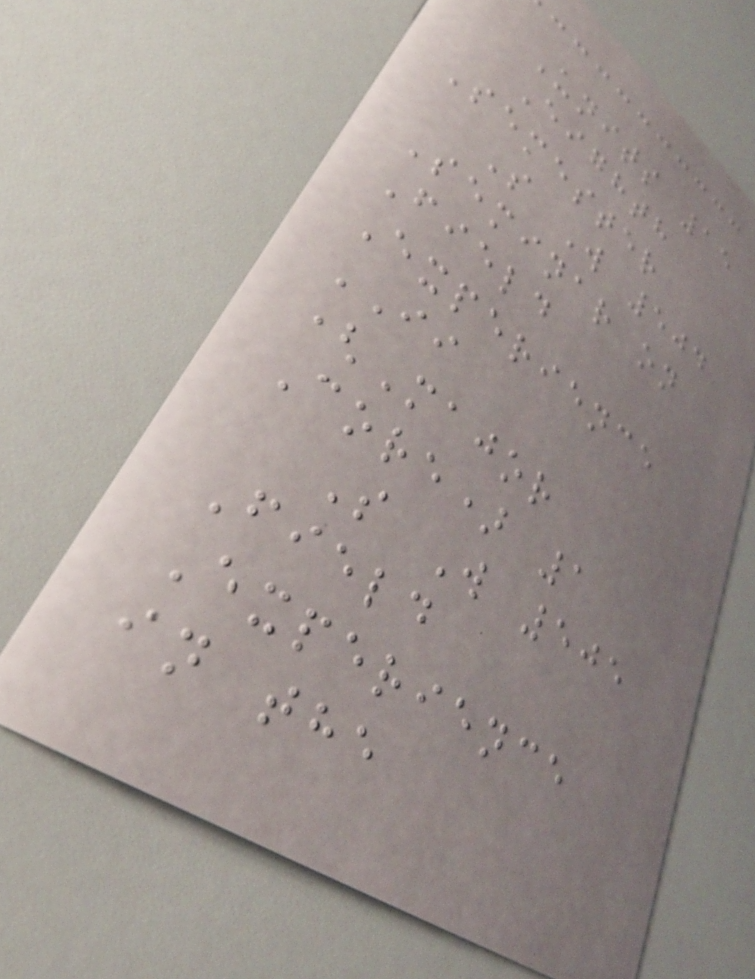Units 15
Eighth
Semester
S W 504
Seminar on
Field
Experience
II
(Major
Core) 1
S W 505
Field
Experience
in the
